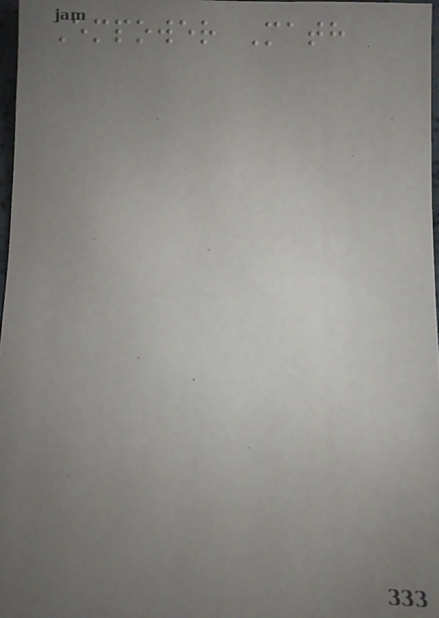Empower Math
